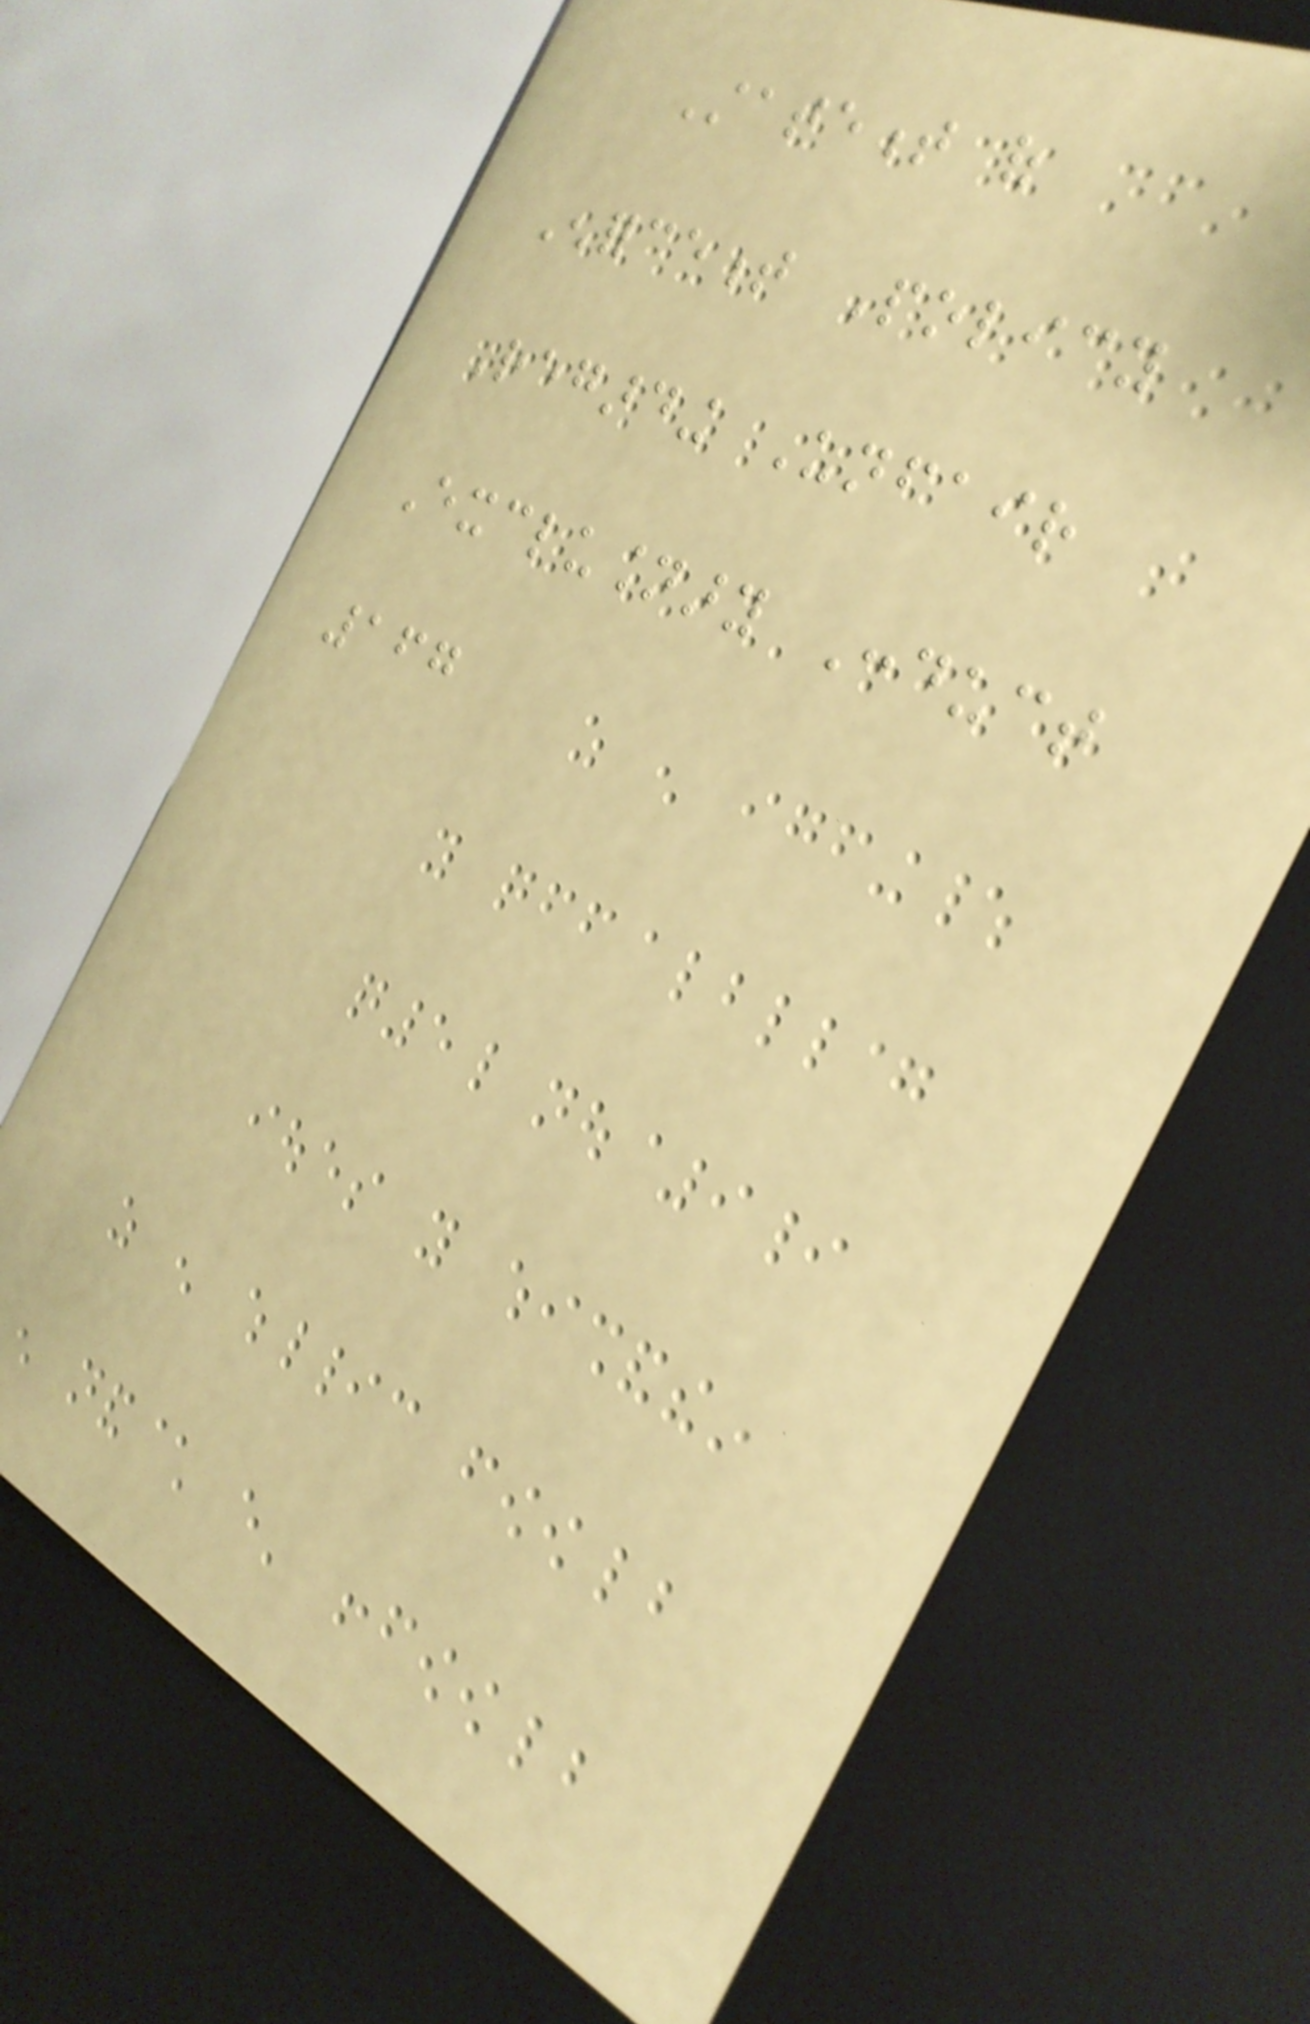Statement of
Enforcement Policy
Regarding Unfair
Exclusionary Conduct
167
